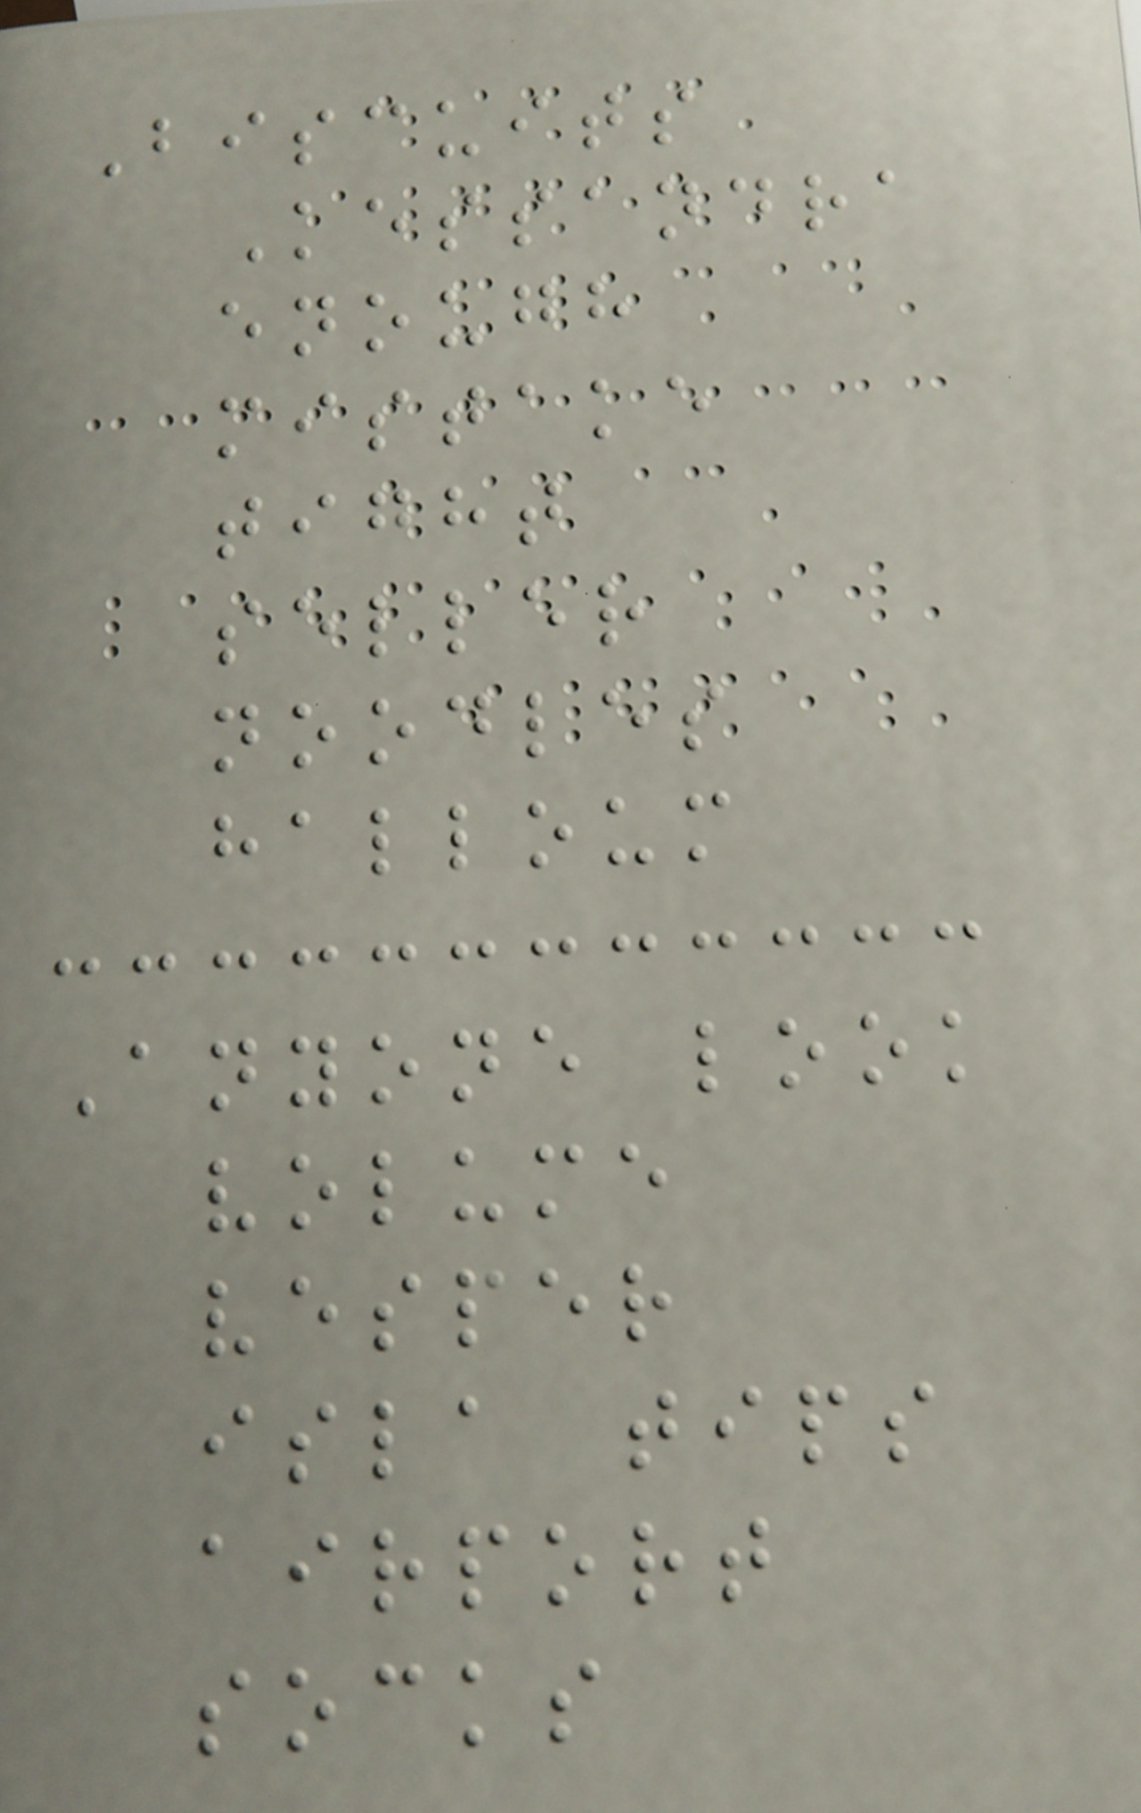Biscuits
Kessandra
enough
mistake
tight
seller
noodles
halloum
Anyone look
volume
vesper
isla tips
airport
socks
